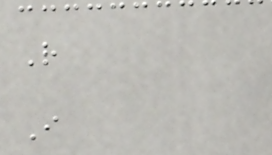R
I
